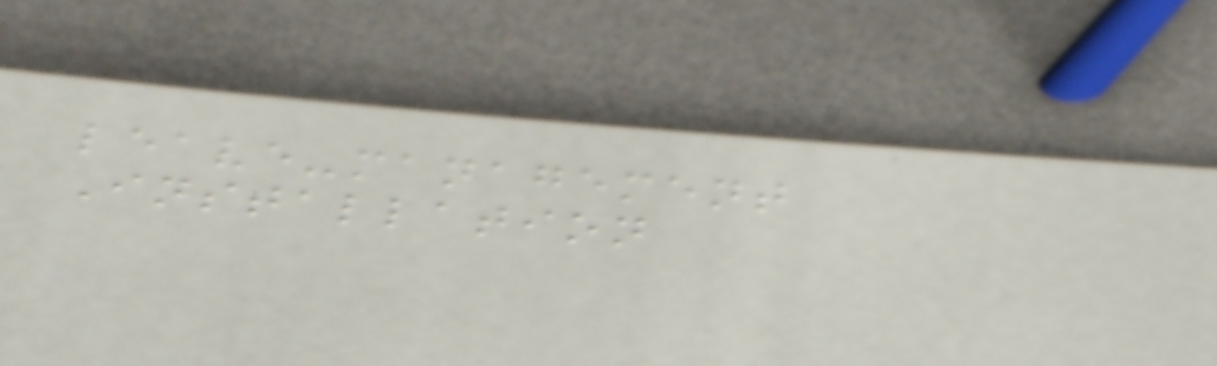leave-management
Installation
